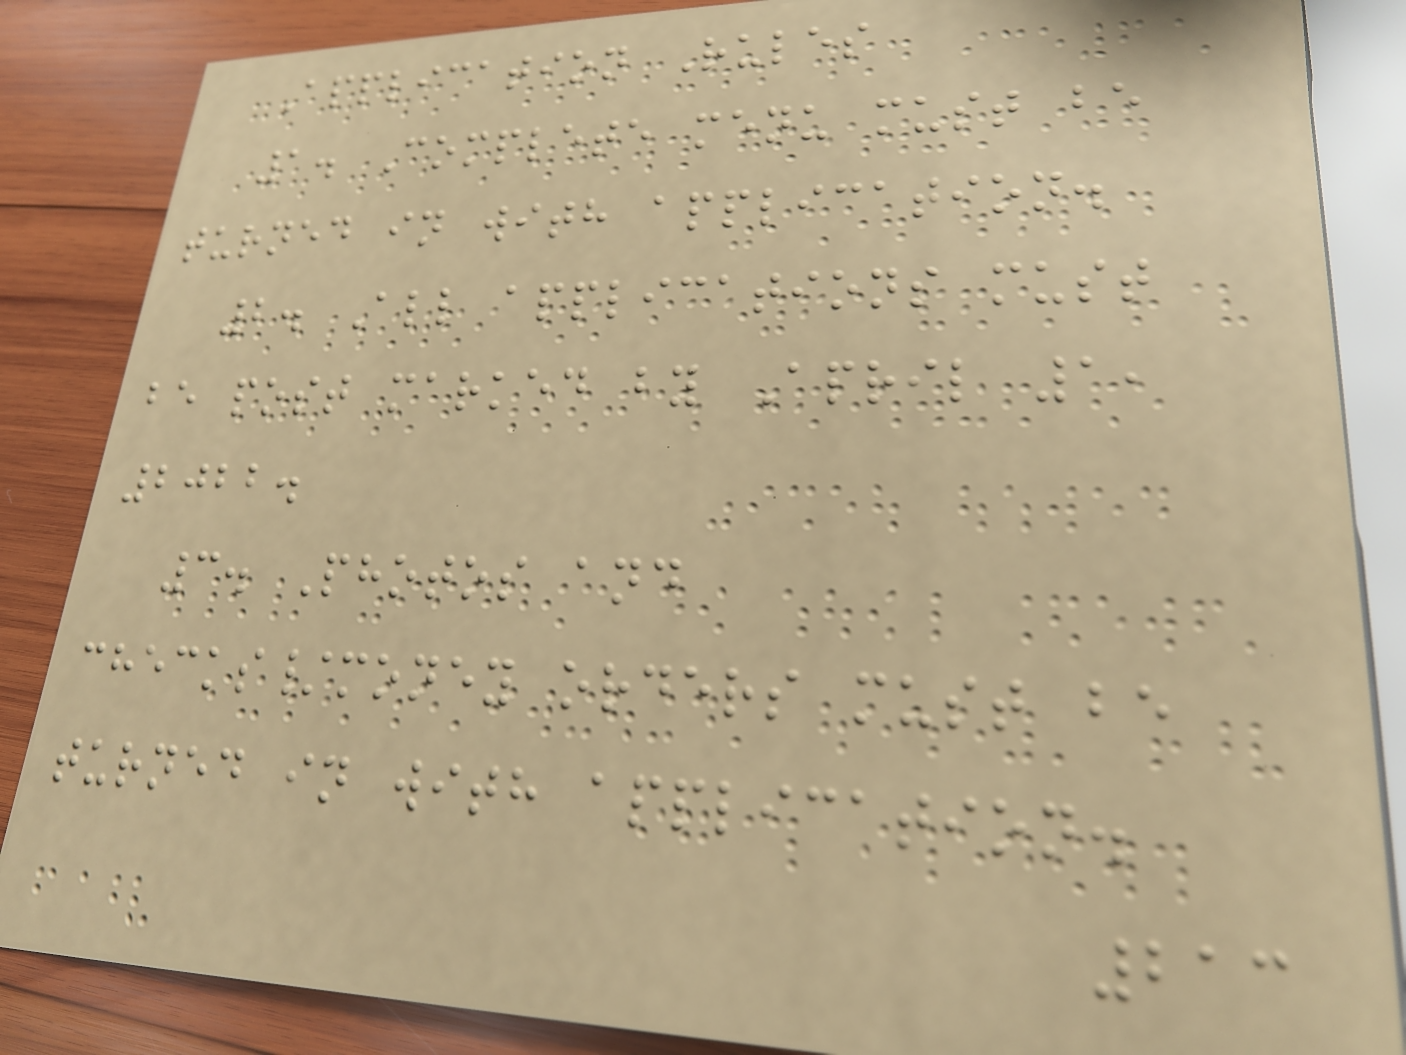Application Rules
1. Complete menu must be
turned in with application.
2. All applications must
be post marked by April 1,
2022.
3. Photos and
checks/money orders must be
turned in with application.
213
